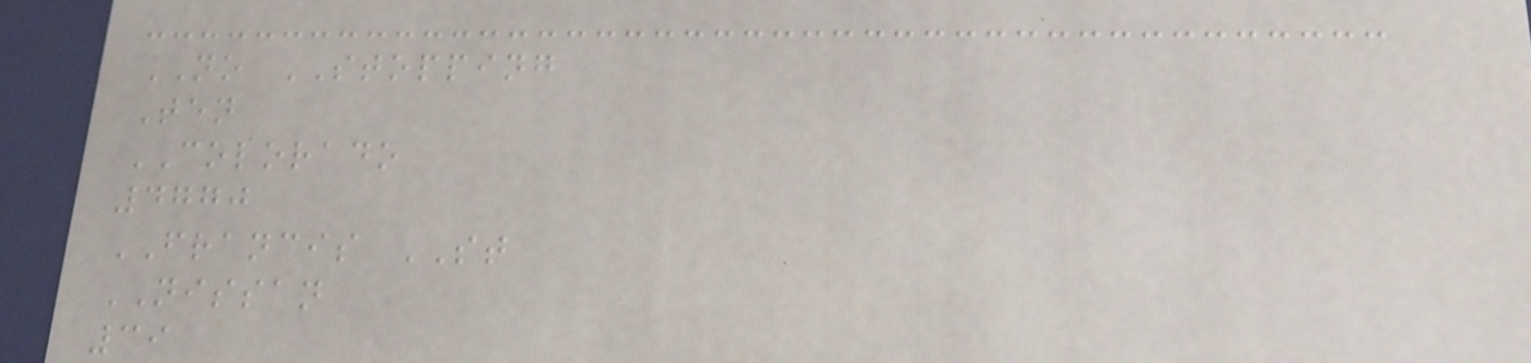NO STOPPING
Ten
COLORADO
4770
FRANCIS ST
NISSAN
39
